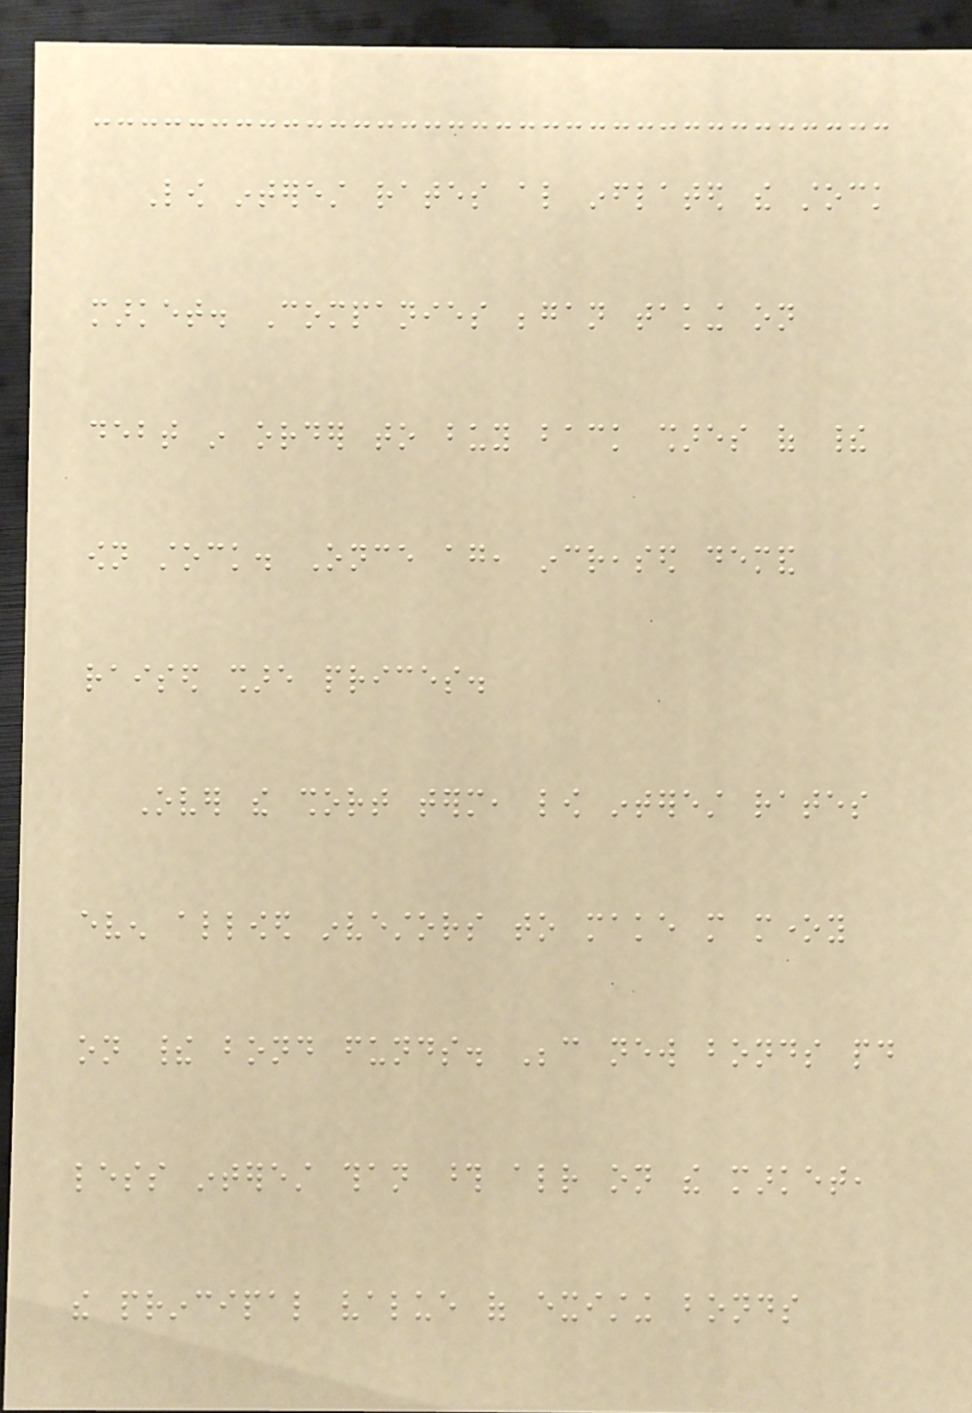Low interest rates also inflated the stock
market. Companies began taking on
debt in order to buy back shares of their
own stock. Once again, increased demand
raised share prices.
Over the short term, low interest rates
even allowed investors to make more money
on their bond funds. Because new bonds paid
less interest than those already on the market,
the principal value of existing bonds
